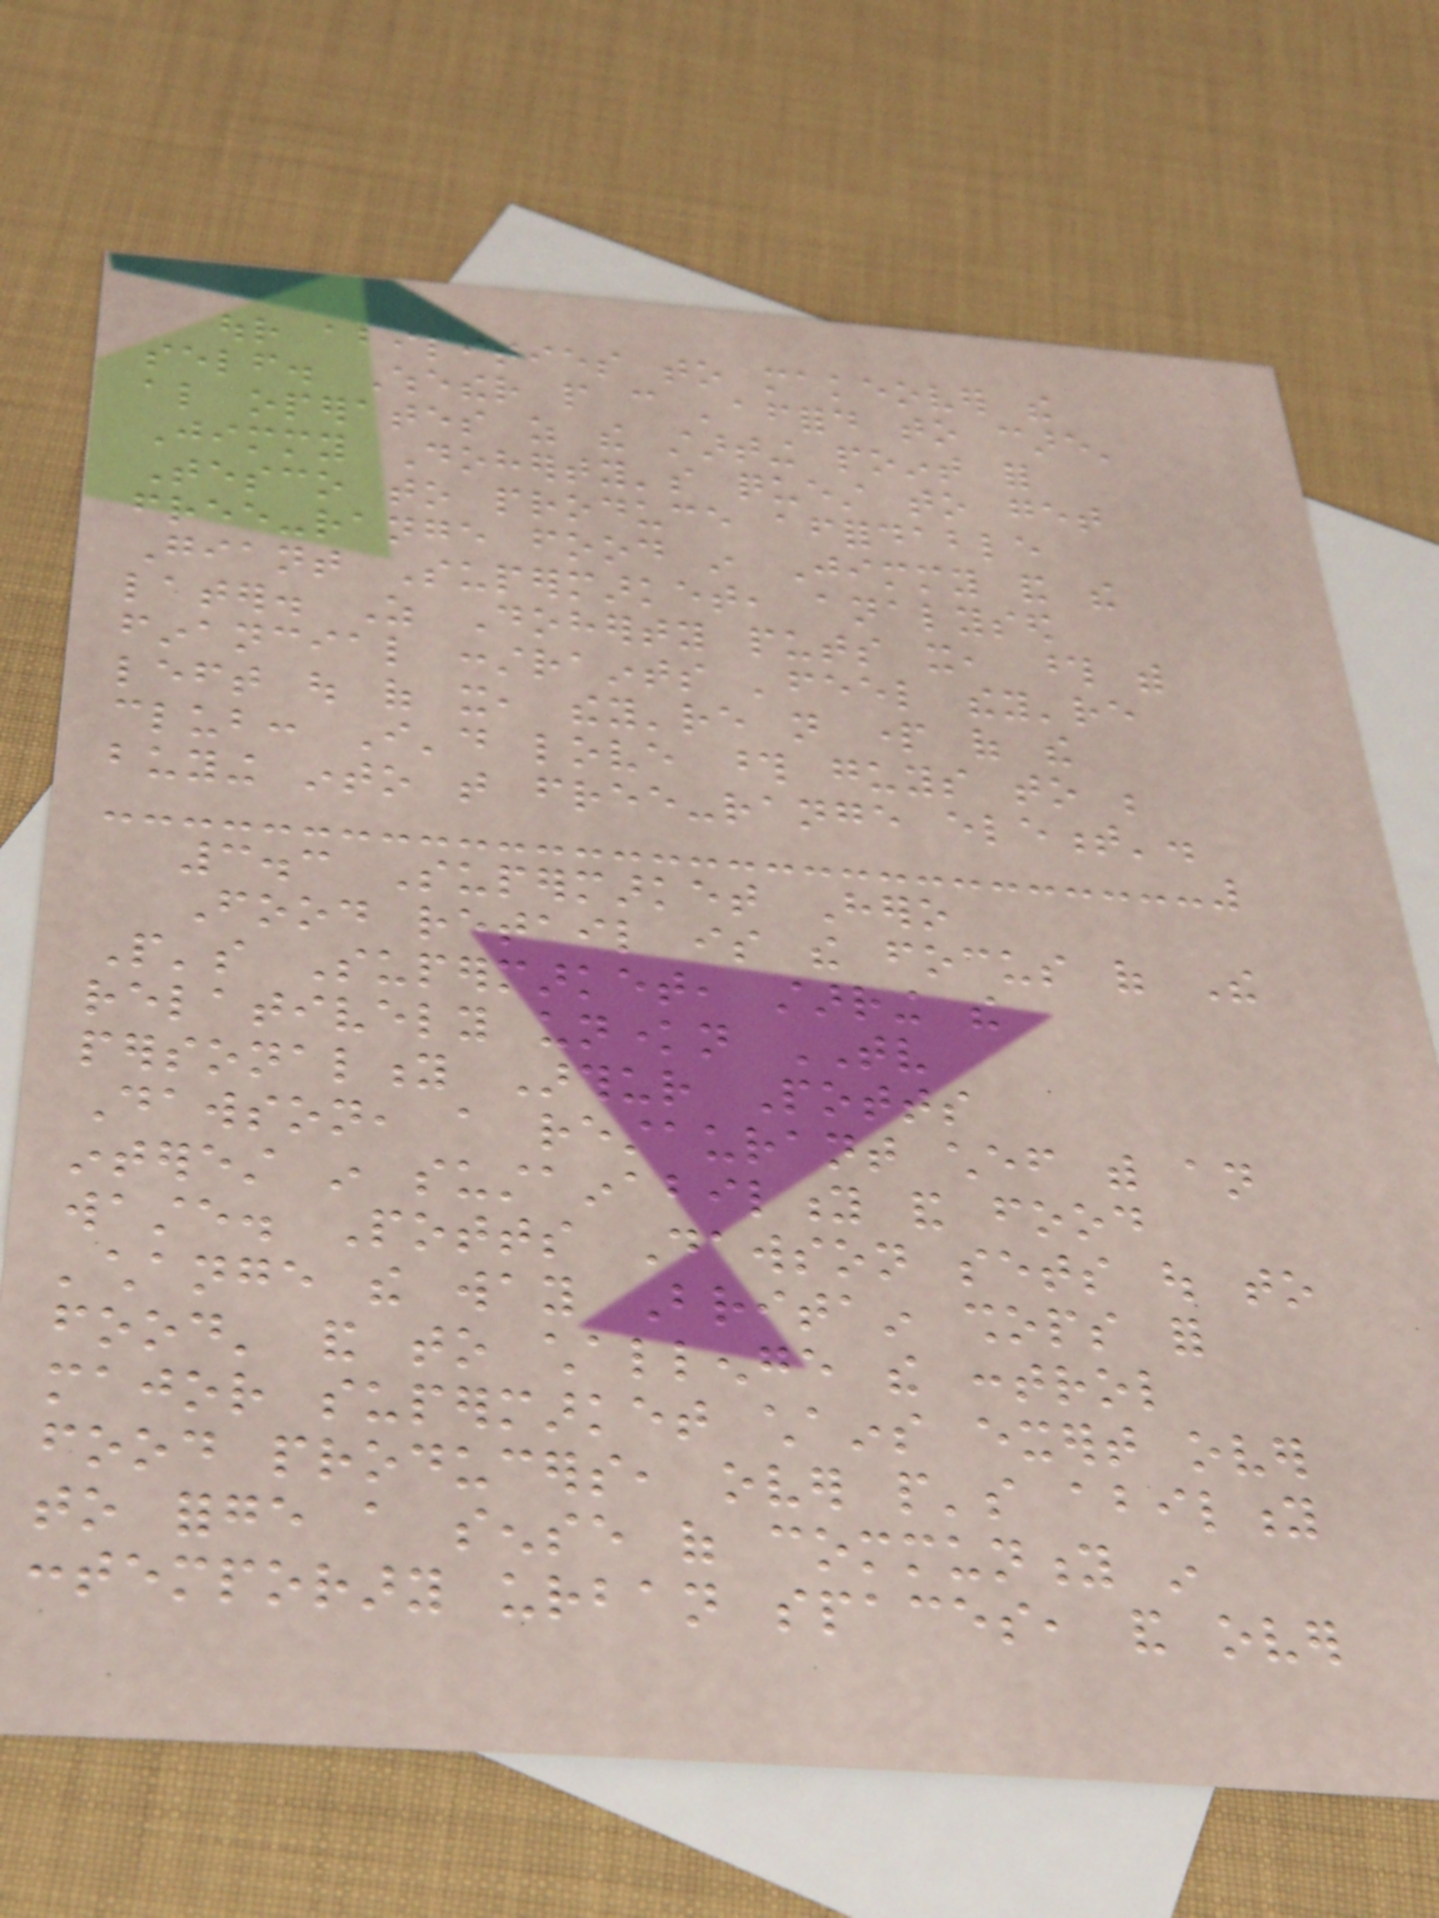our abilities to makeover the
self. Whether people can 'afford to care'
also operates as the starting point for
Jimmy Doherty's quest to get
Tesco to produce affordable
free-range food in Jimmy and the
Giant Supermarket, analysed
later. As Doherty puts it, those with
financial constraints 'feel they're
left out of it, they're not part of the
club: I'd love those guys to be
buying into that free-range element'.
3.3 Supermarket Hero
Food retail is the focus of The
People's Supermarket, starring the
relatively unknown TV
personality Arthur Potts
Dawson, a restaurant chef with an
interest in sustainability and food
waste. Potts Dawson sets out to
'change the way Britain shops for
food' and to challenge the control
major supermarket chains exert over
food producers, over people's ability
to forge a sense of community in
contemporary urban spaces, and over
